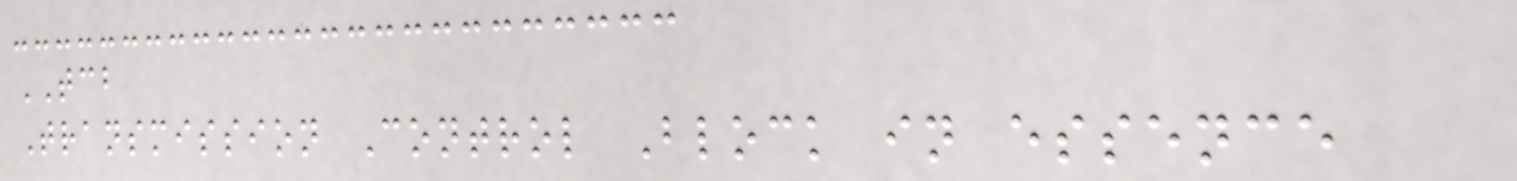TCB
Transmission Control Block in essence
